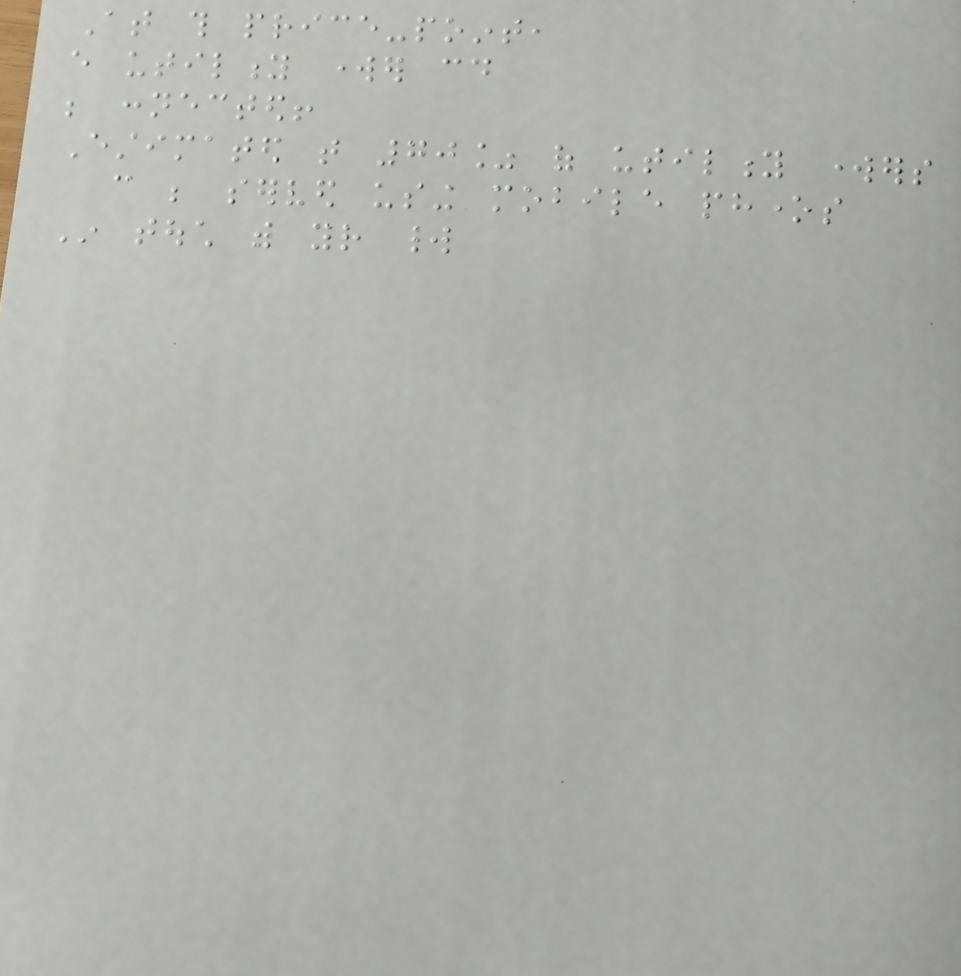At this price-point,
every utility worker could
be connected!
Estimated that 70% of utility workers
can be served using mobile phones
In touch with your world
